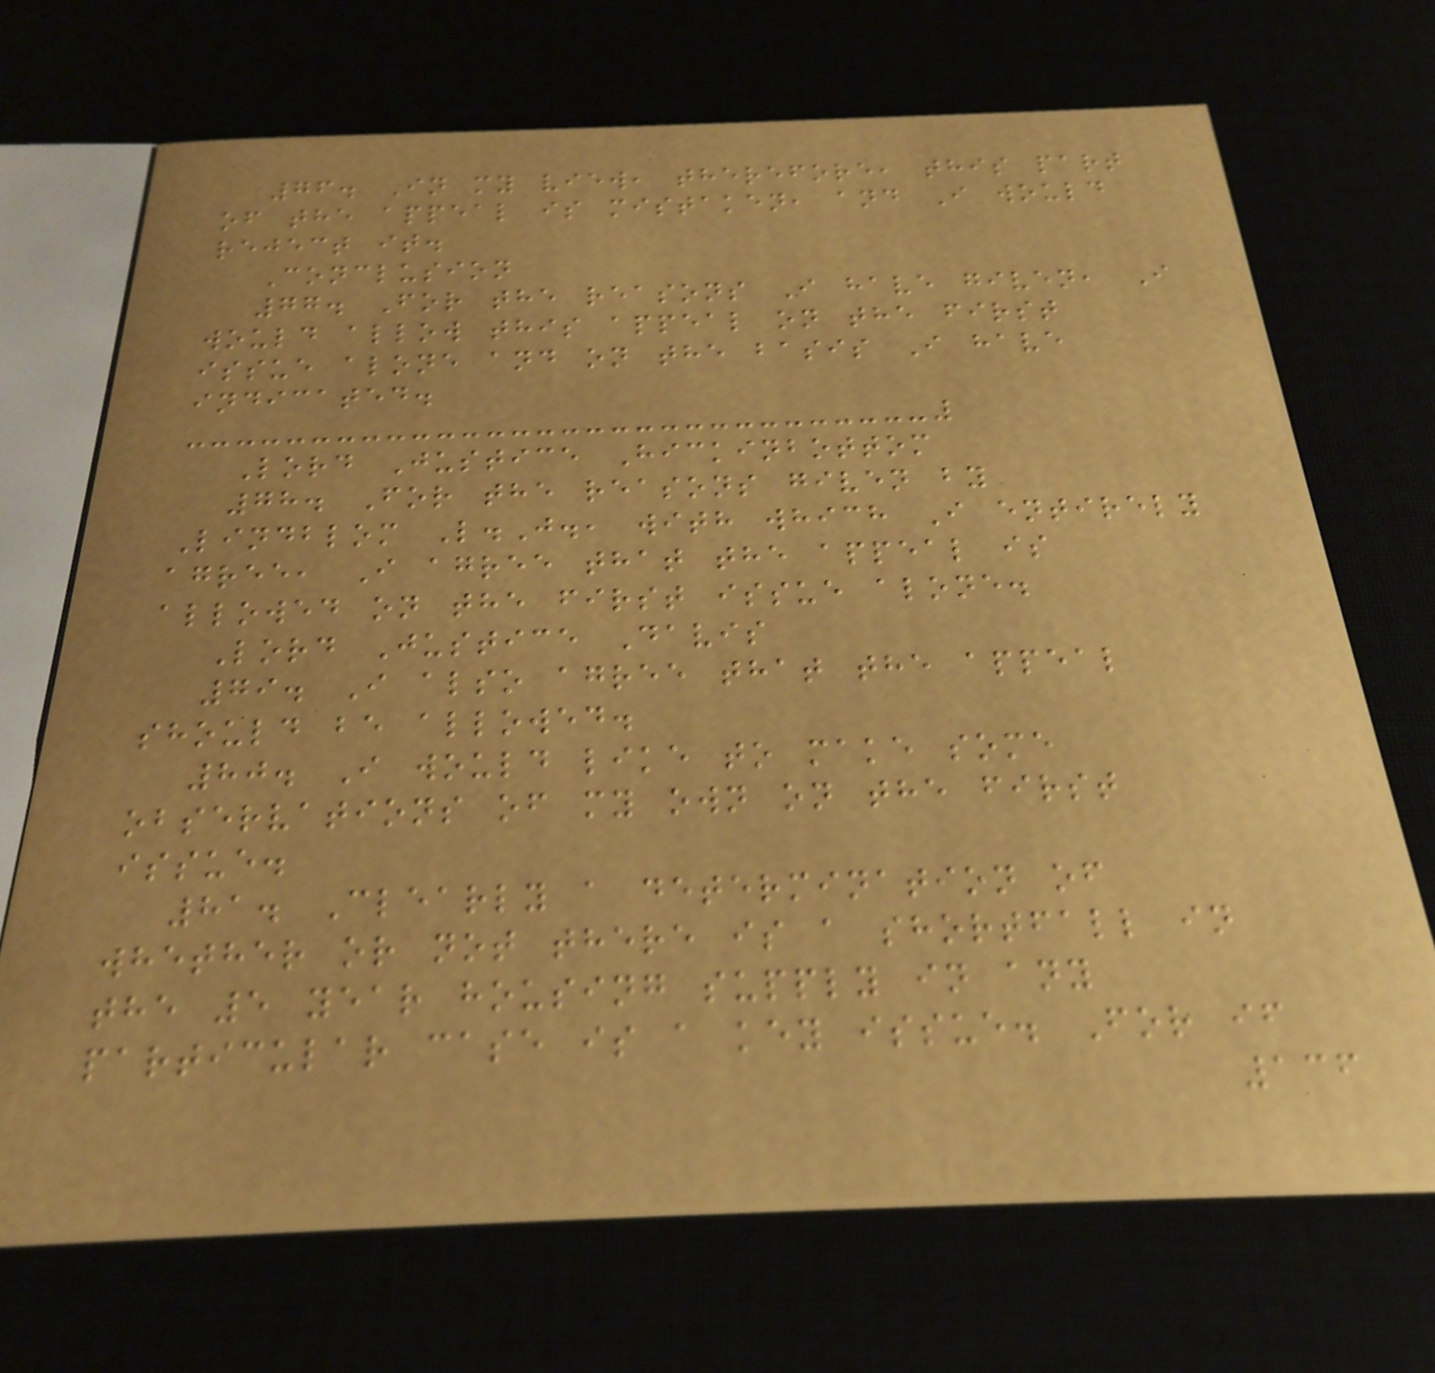76. In my view, therefore, this part
of the appeal is mistaken, and I would
reject it.
Conclusion
77. For the reasons I have given, I
would allow this appeal on the first
issue alone and on the basis I have
indicated.
Lord Justice Hickinbottom
78. For the reasons given by
Lindblom L.J., with which I entirely
agree, I agree that the appeal is
allowed on the first issue alone.
Lord Justice Davis
79. I also agree that the appeal
should be allowed.
80. I would like to make some
observations of my own on the first
issue.
81. Clearly a determination of
whether or not there is a shortfall in
the 5 year housing supply in any
particular case is a key issue. For if
136
